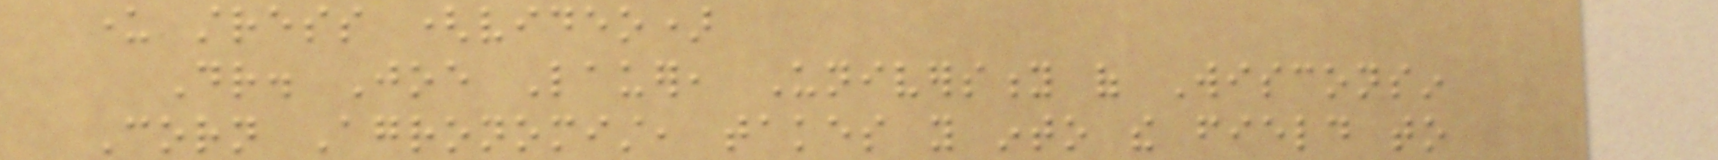under stress (video)
Dr. Joe Lauer, University of Wisconsin
Corn Agronomist, takes you into the field to
